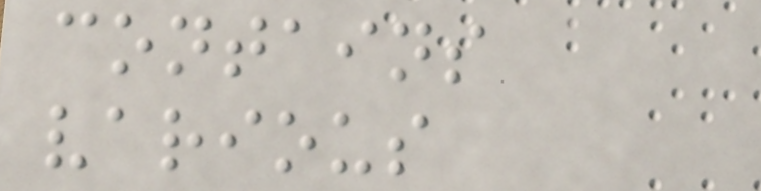contains
various
